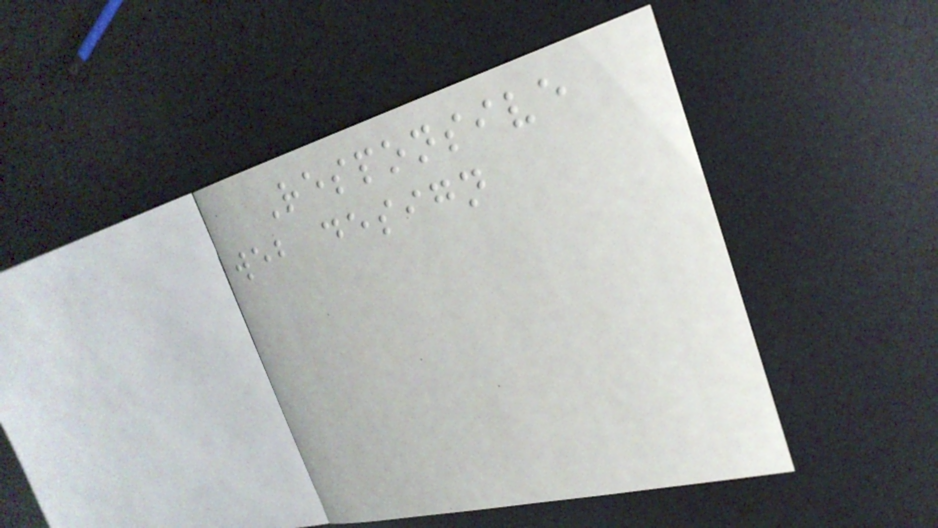Responsive
web design
